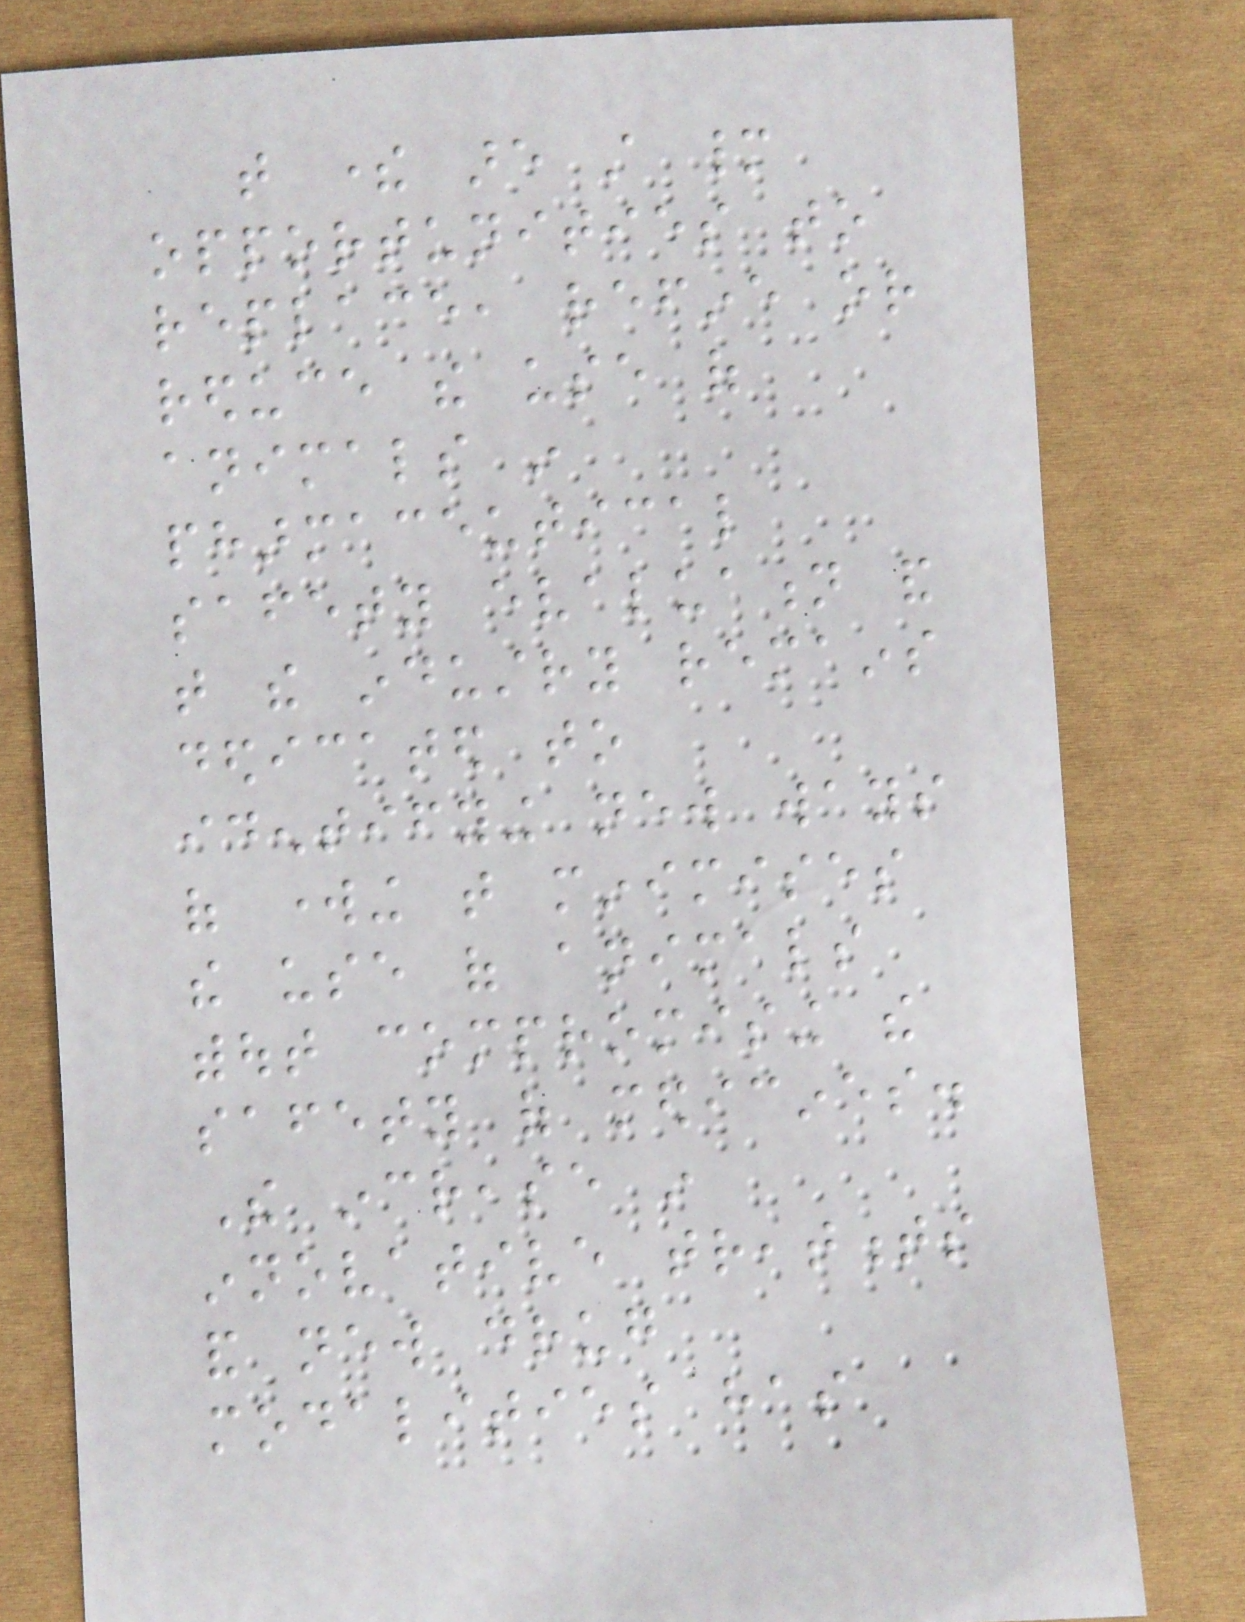that there are still many
opportunities to
replace, refine or
reduce the use of
animals in
pharmaceutical
safety evaluation and
that the industry remains
dedicated to
identifying new ways
of working that minimises
the use of animals
without compromising the
safety of medicines.
The increase in
innovative treatments
and new drug
modalities has
